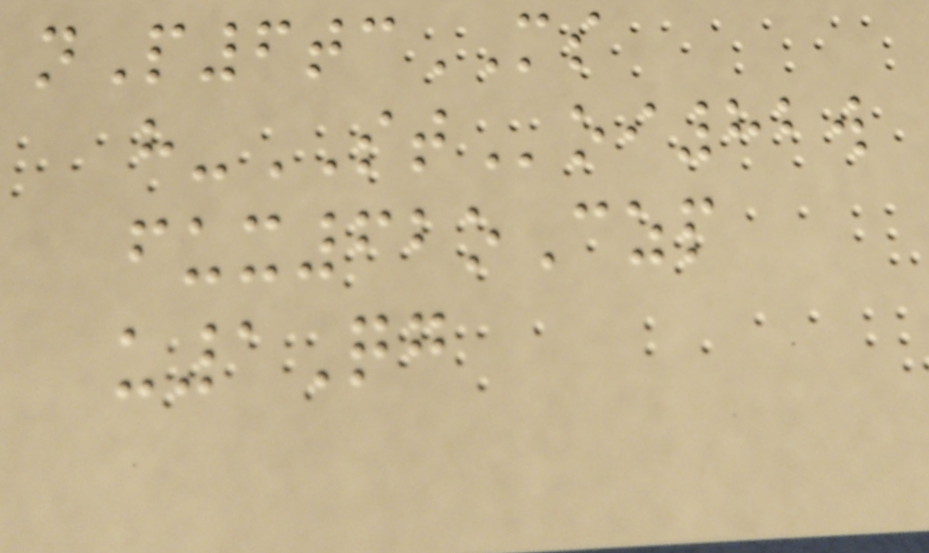nP6tcMS
h-SToi82w
fux62oCzp
u1Qg
